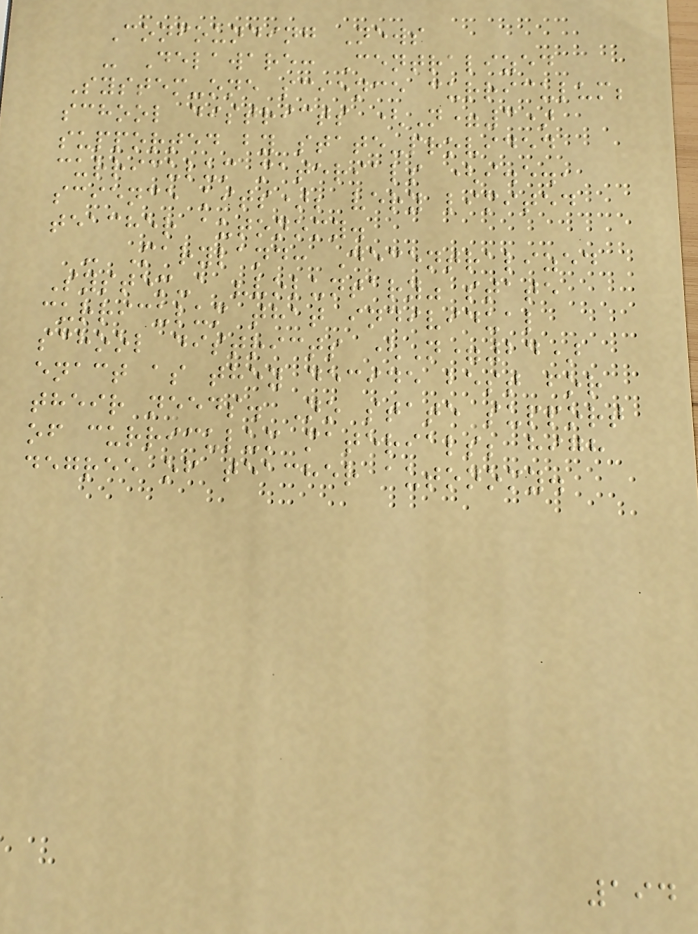Confounding News
- Delaware: Centralized
System-one science curriculum;
school districts (N=3)
supported by state-provided
curriculum materials (i.e.,
science kits); very limited
teacher autonomy.
- Maryland: Decentralized
System-a "voluntary" state
curriculum that individual
school districts (N=24)
enact as they decide best for
their needs. No state support
of curriculum materials; high
degree of teacher autonomy.
194
